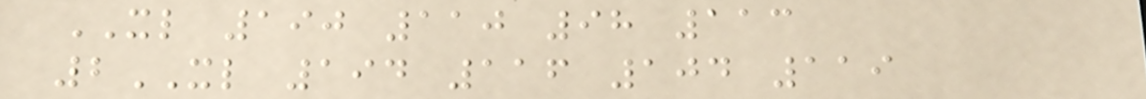XL 190 110 98 113
2XL 194 116 104 119
